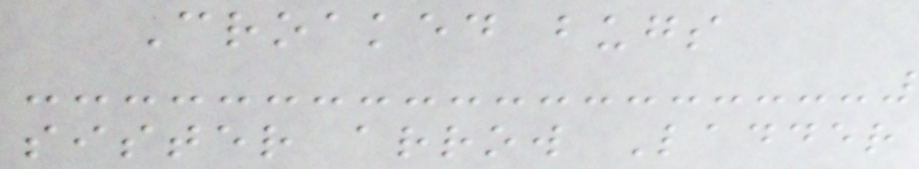Croaked bugs
sister arrow Ladder
